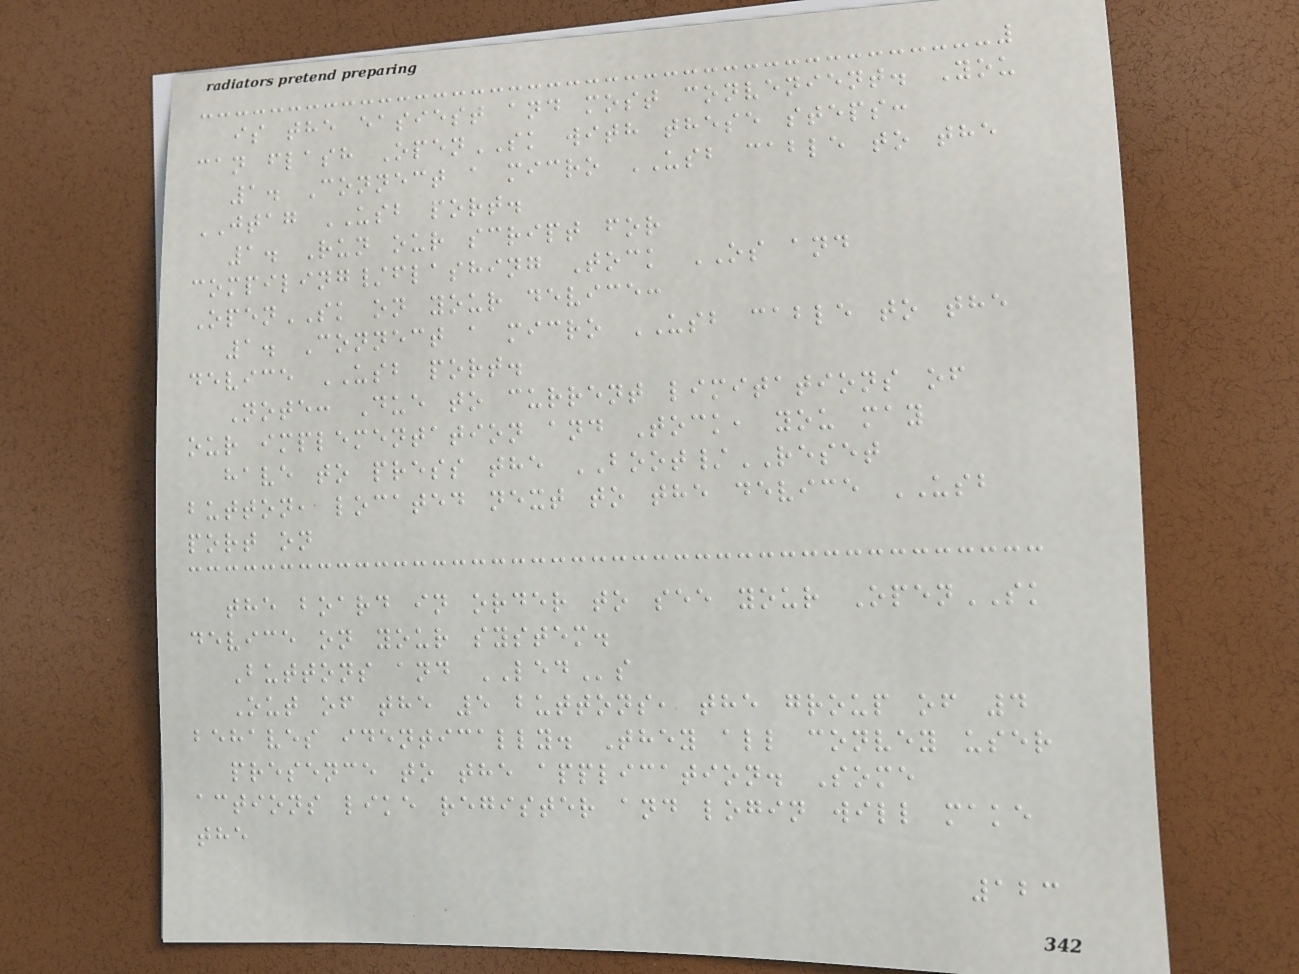is the easiest and most convenient. You
can flash OpenSK with these steps:
1. Connect a micro USB cable to the
JTAG USB port.
1. Run our script for
compiling/flashing Tock OS and
OpenSK on your device:
1. Connect a micro USB cable to the
device USB port.
Note: Due to current limitations of
our implementation and Tock, you may
have to press the BOOT/RESET
button, located next to the device USB
port on
the board in order to see your OpenSK
device on your system.
Buttons and LEDs
Out of the 5 buttons, the group of 4
behaves identically. They all convey user
presence to the application. Some
actions like register and login will make
the
123
